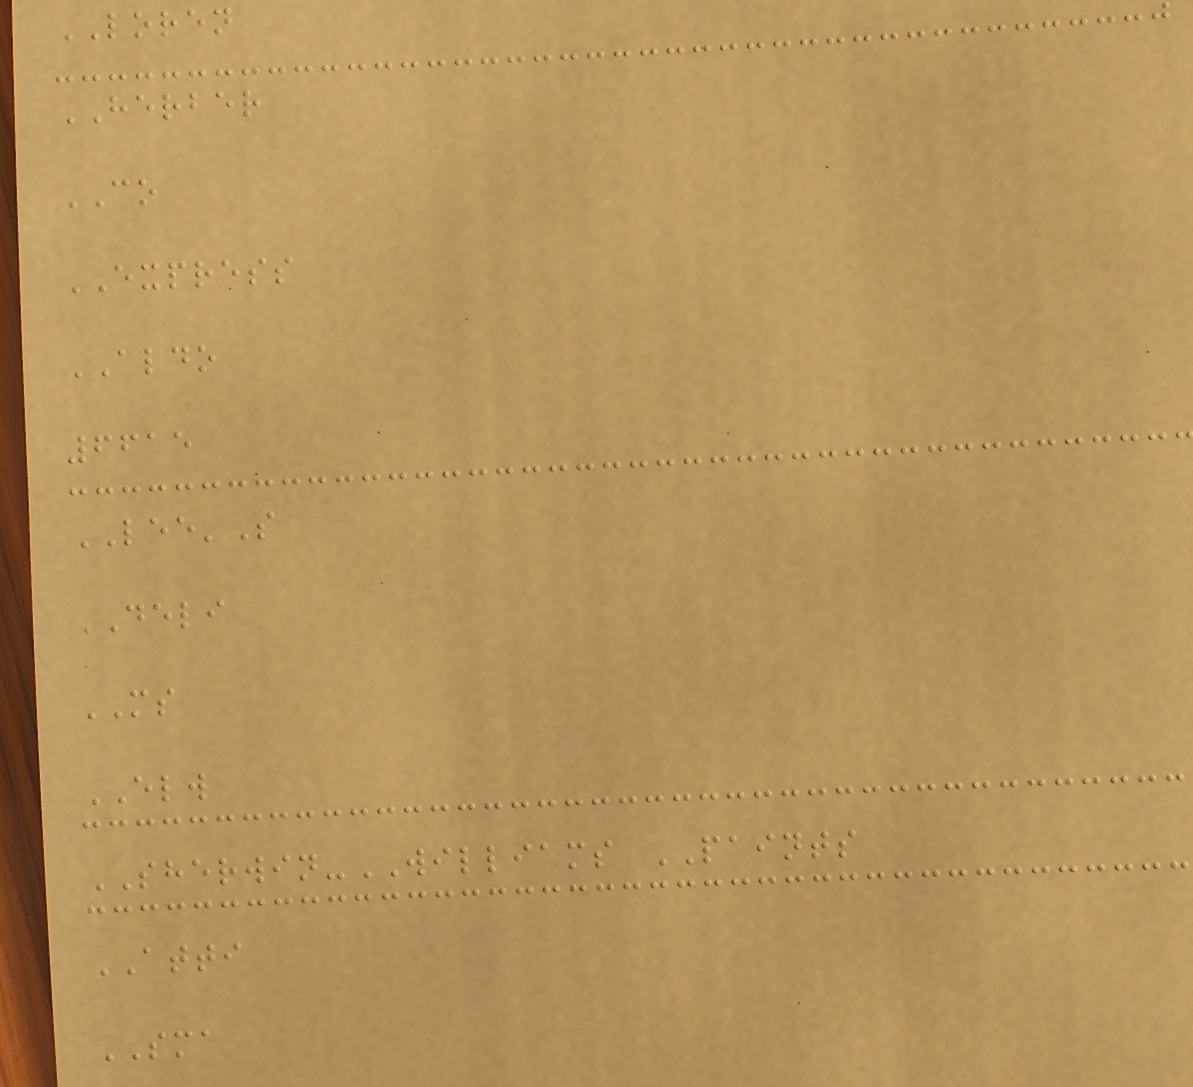LOREN
HERBER
CO
EXPRESS
ALDO
6615
LEE'S
DELI
MS
ELW
SHERWIN-WILLIAMS PAINTS
ATTI
SMA
